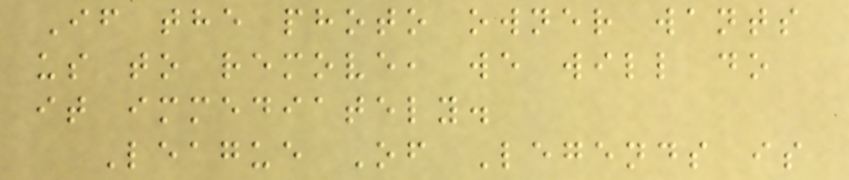If the photo owner wants
us to remove, we will do
it immediately.
League Of Legends is
